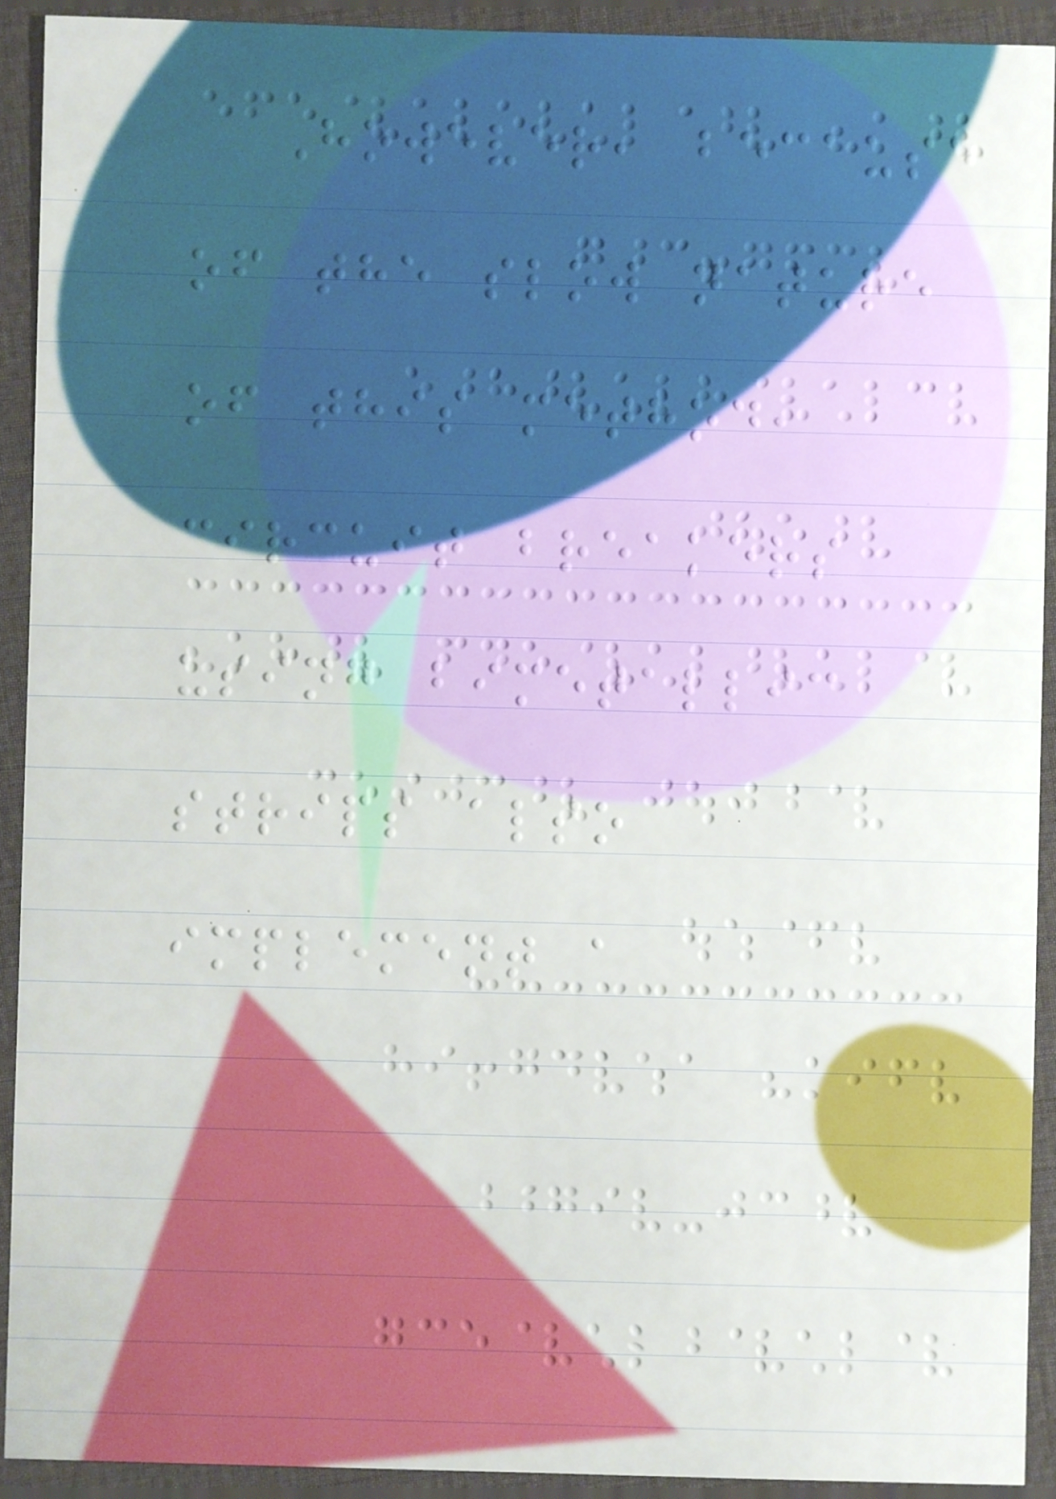However, because
of the slow nature
of this method,
circuit breakers
using bimetallic
strips also
implement a
